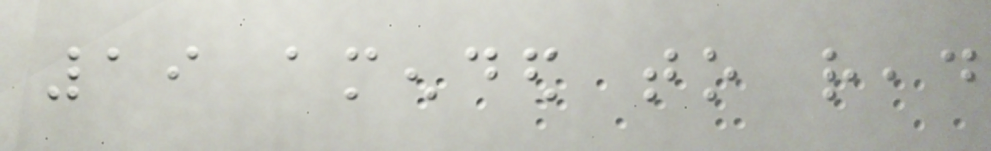19 amended to read
